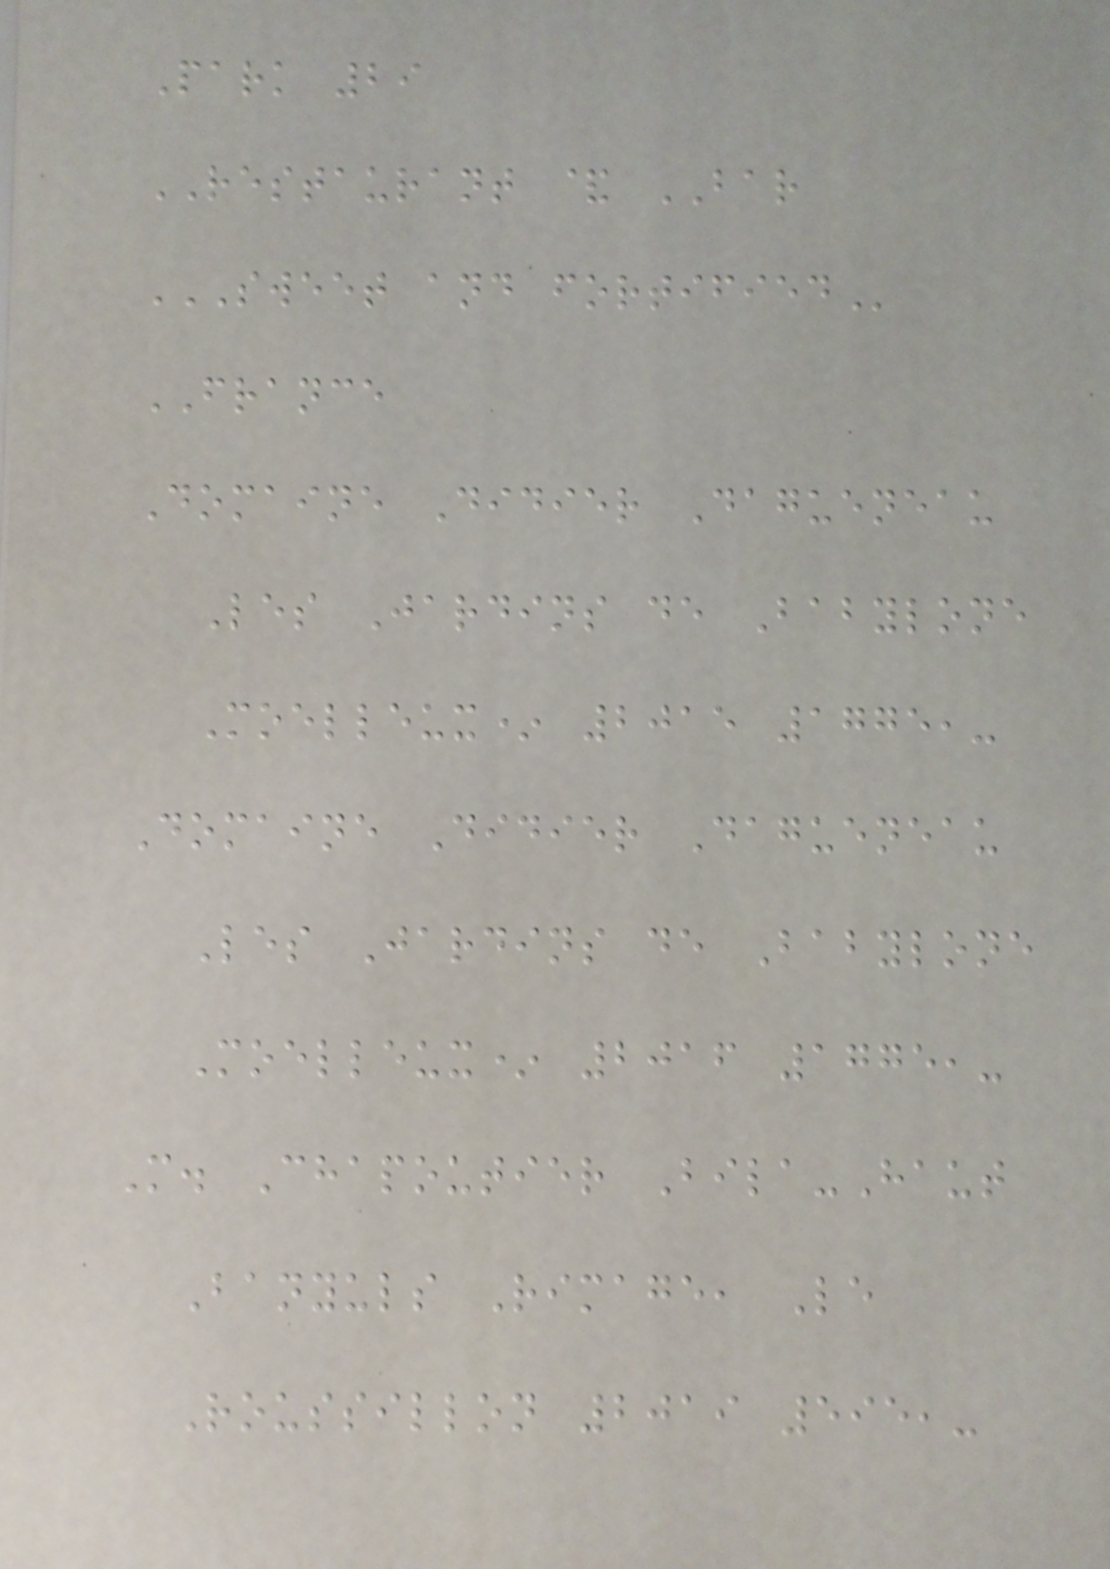Park 29
RESTAURANT & BAR
SWEET AND FORTIFIED
FRANCE
Domaine Didier Dagueneau
Les Jardins de Babylone
Moelleux* 2015 1775,-
Domaine Didier Dagueneau
Les Jardins de Babylone
Moelleux* 2016 1775,-
M. Chapoutier Bila-Haut
Banyuls Rimage, Le
Roussillon 2019 595,-
